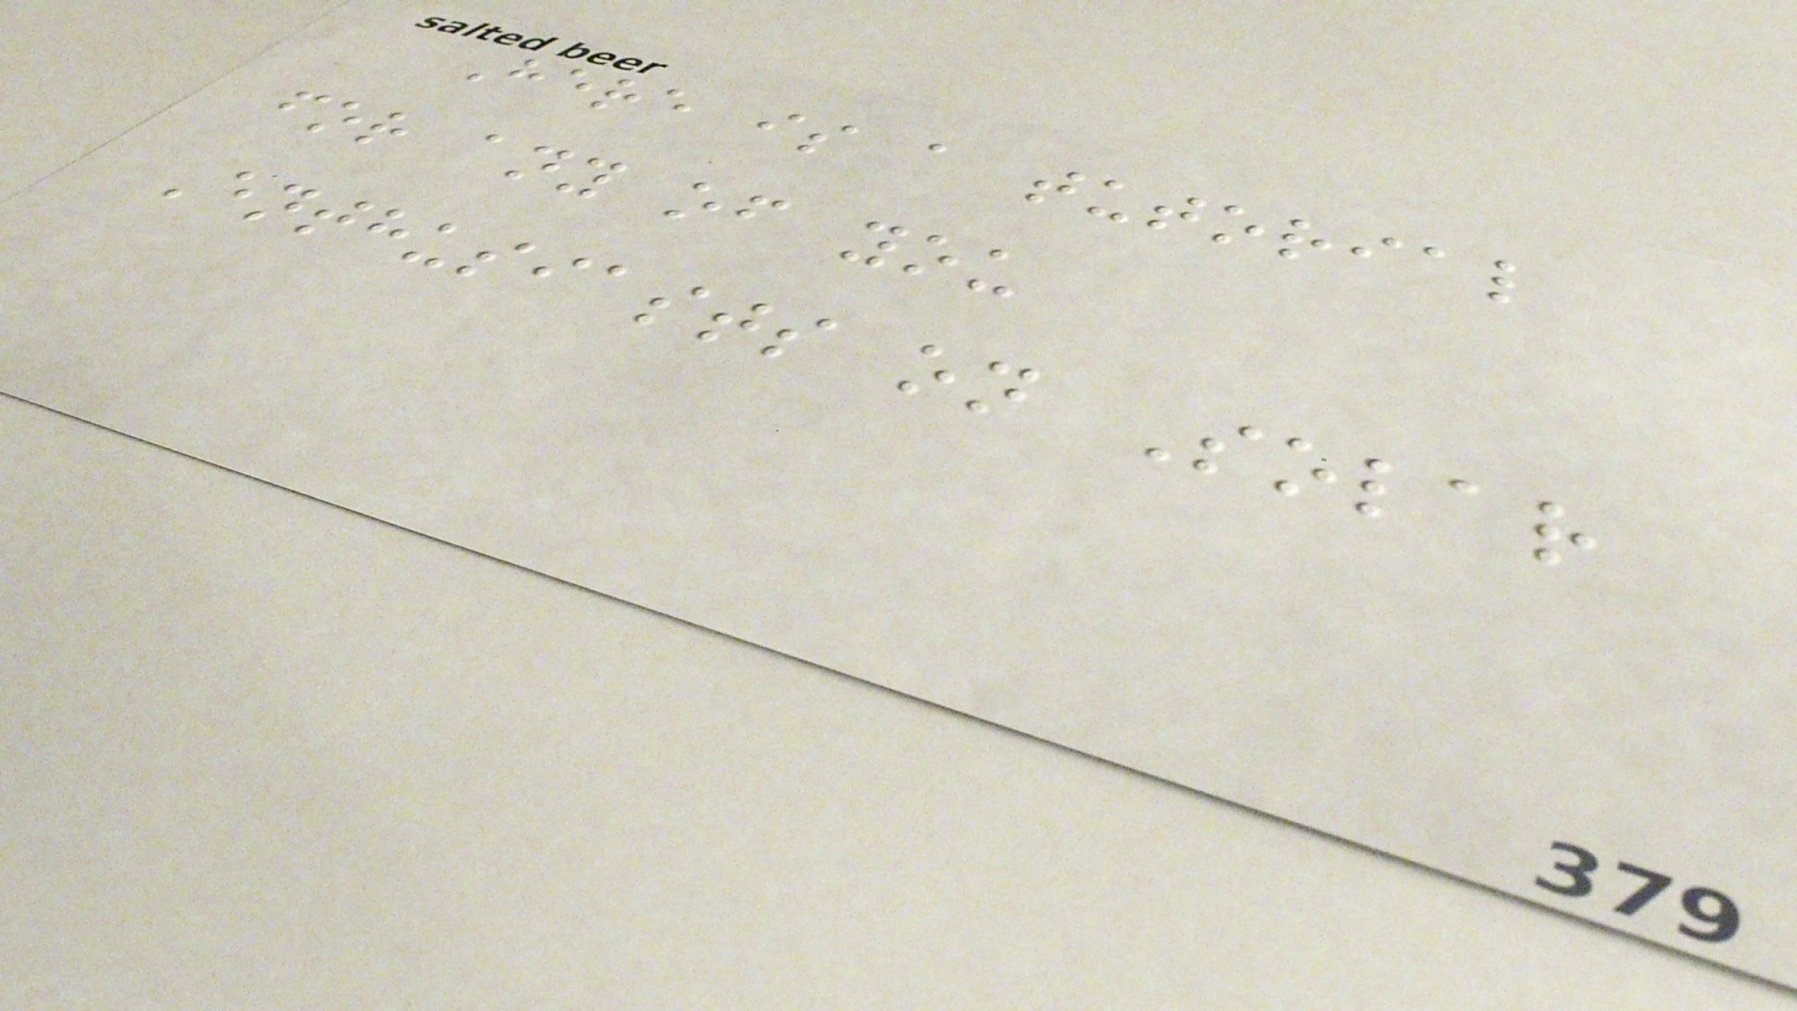Here is a tutorial
for any of you
Enthusiasts on Solar
